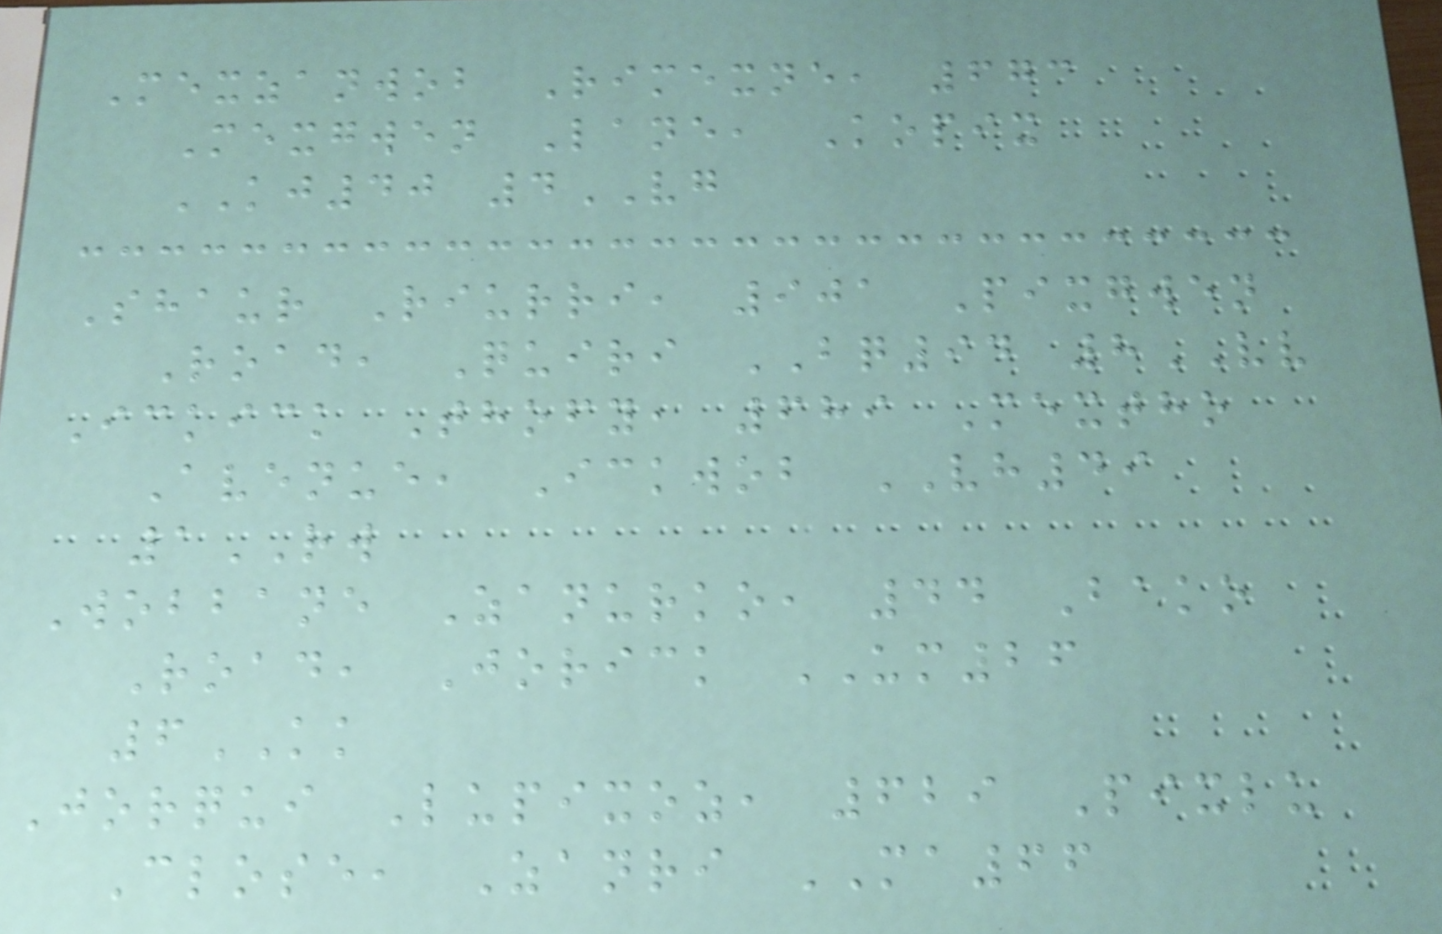Mexzanwob Rimexne, 673
Mexgwen Lane, Kopix
KJ40 4VG
Shaur Riurri, 901 Pixgwen
Road, Quiri BQ94 8VV
Ickick Thofy, 689 Mextho
Avenue, Ickwob VH49
1RW
Wobbane Zanurko, 44 Bako
Road, Jorick UM26
6KK
Jorqui Lupixoz, 629 Pixlu
Close, Zanri MA66
